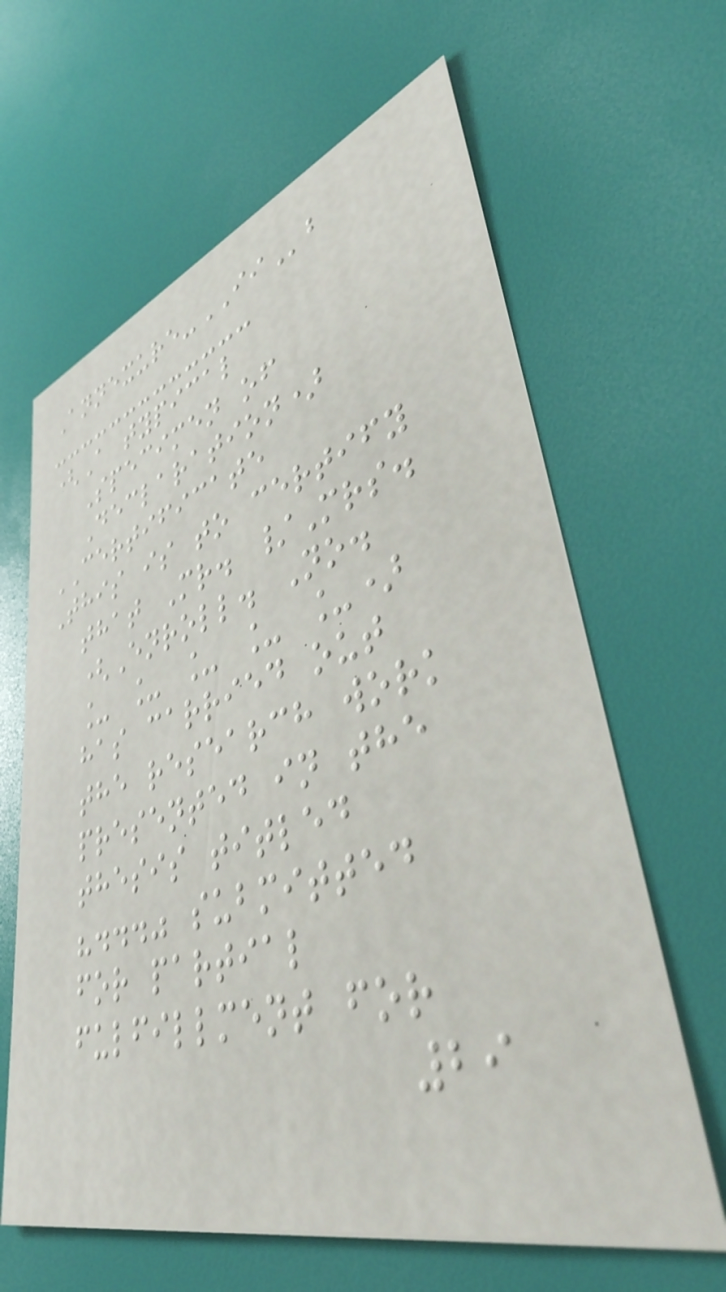Annexure-IIb
(A typical
Specimen of
Declaration)
CERTIFICATE
This is to certify
that Mr. /Mrs.
(Enroll. No.
_ _ _ _ _)
has carried out
the research work
presented in the
thesis titled
"..." submitted
for partial
fulfillment for
29
